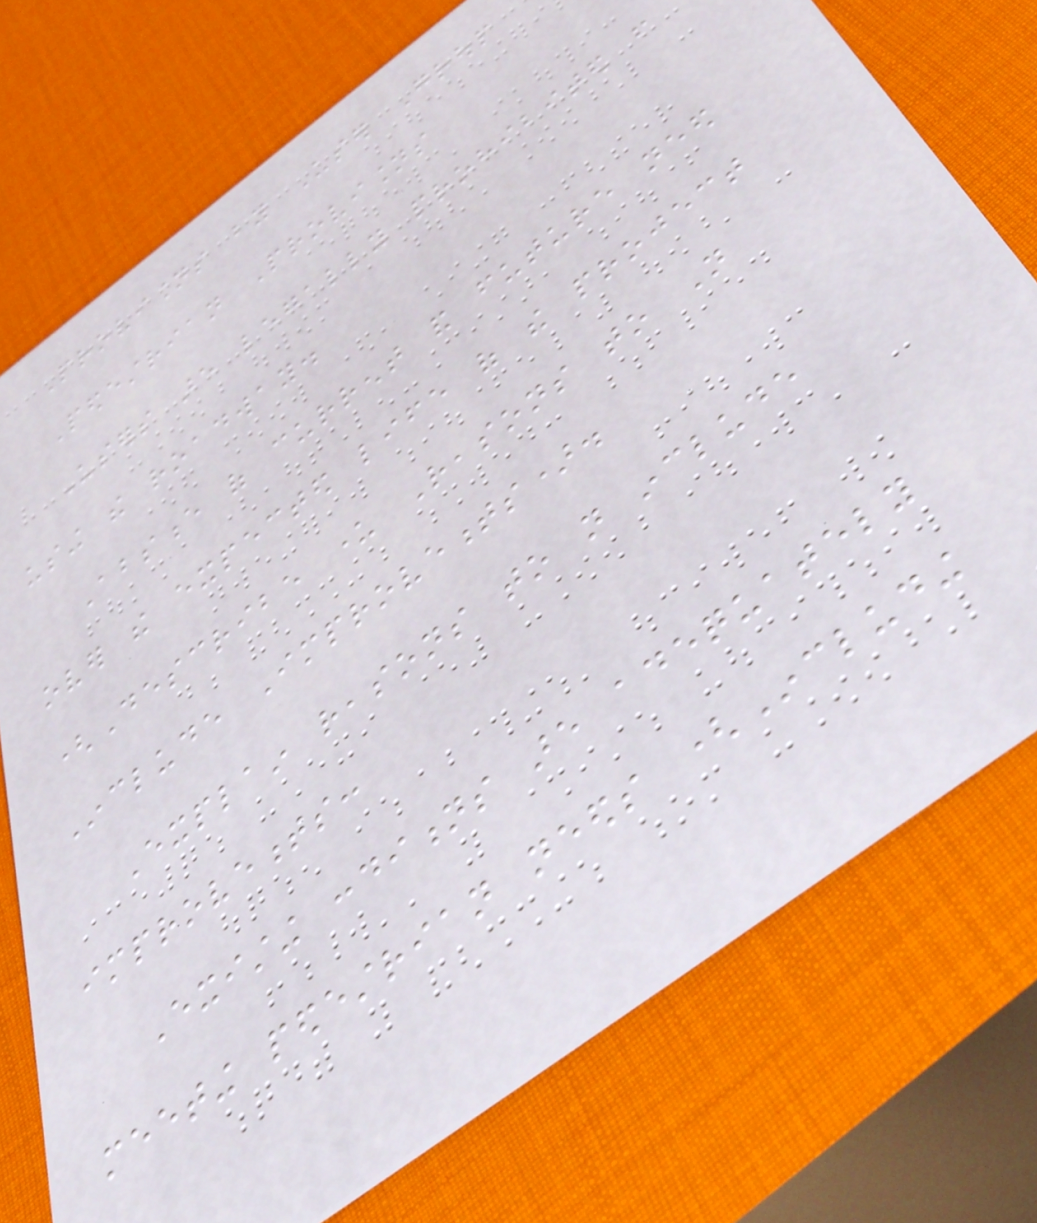Provisions by User Group
Pedestrian Provisions
Users are legally prohibited from
using the roadway.
Absence of current and future need
over the expected life of the project
(Describe under Reasons to Not
Include Improvements).
Explain reasons to not include
improvements:
Existing conditions are adequately
meeting pedestrian needs (Including
